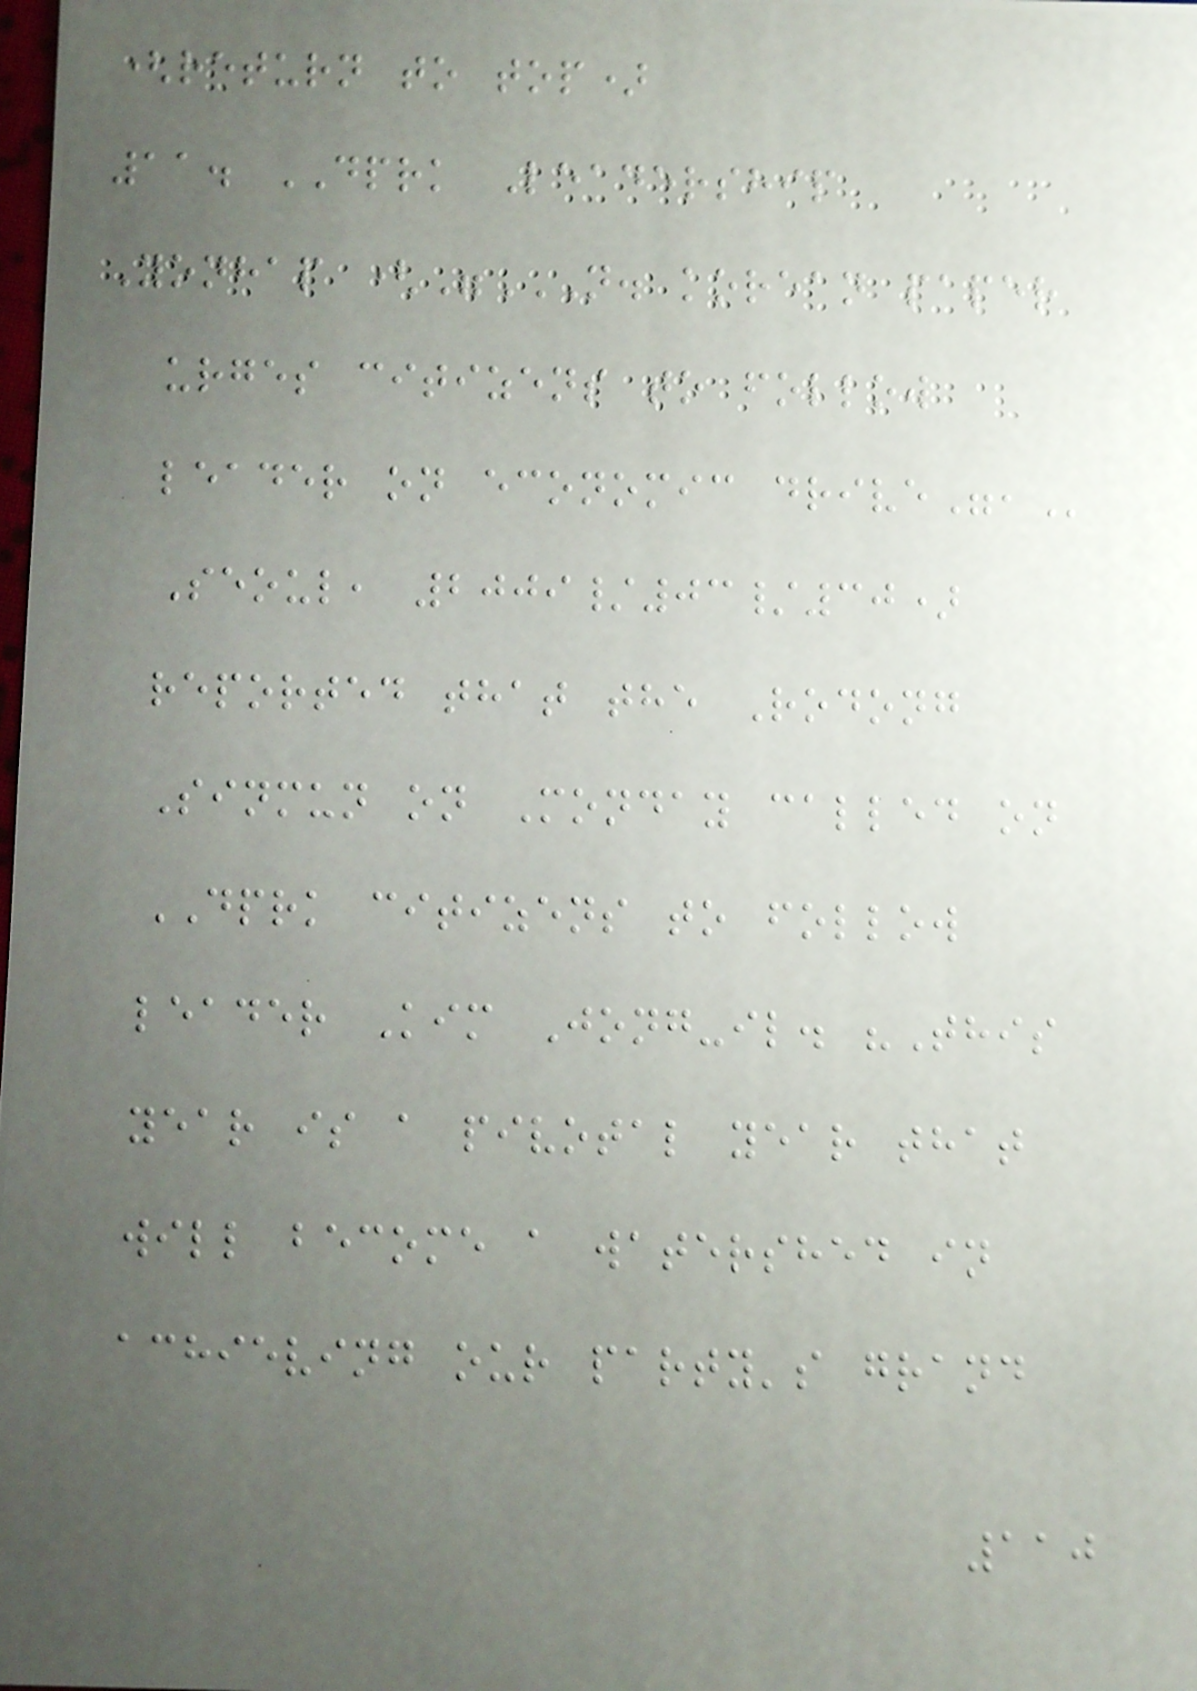(return to top)
11. DPRK Leadership
Yonhap ("N. KOREAN PAPER
URGES CITIZENS TO FOLLOW
LEADER ON ECONOMIC DRIVE",
Seoul, 2009/03/30)
reported that the Rodong
Sinmun on Monday called on
DPRK citizens to follow
leader Kim Jong-il. "This
year is a pivotal year that
will become a watershed in
achieving our party's grand
110
